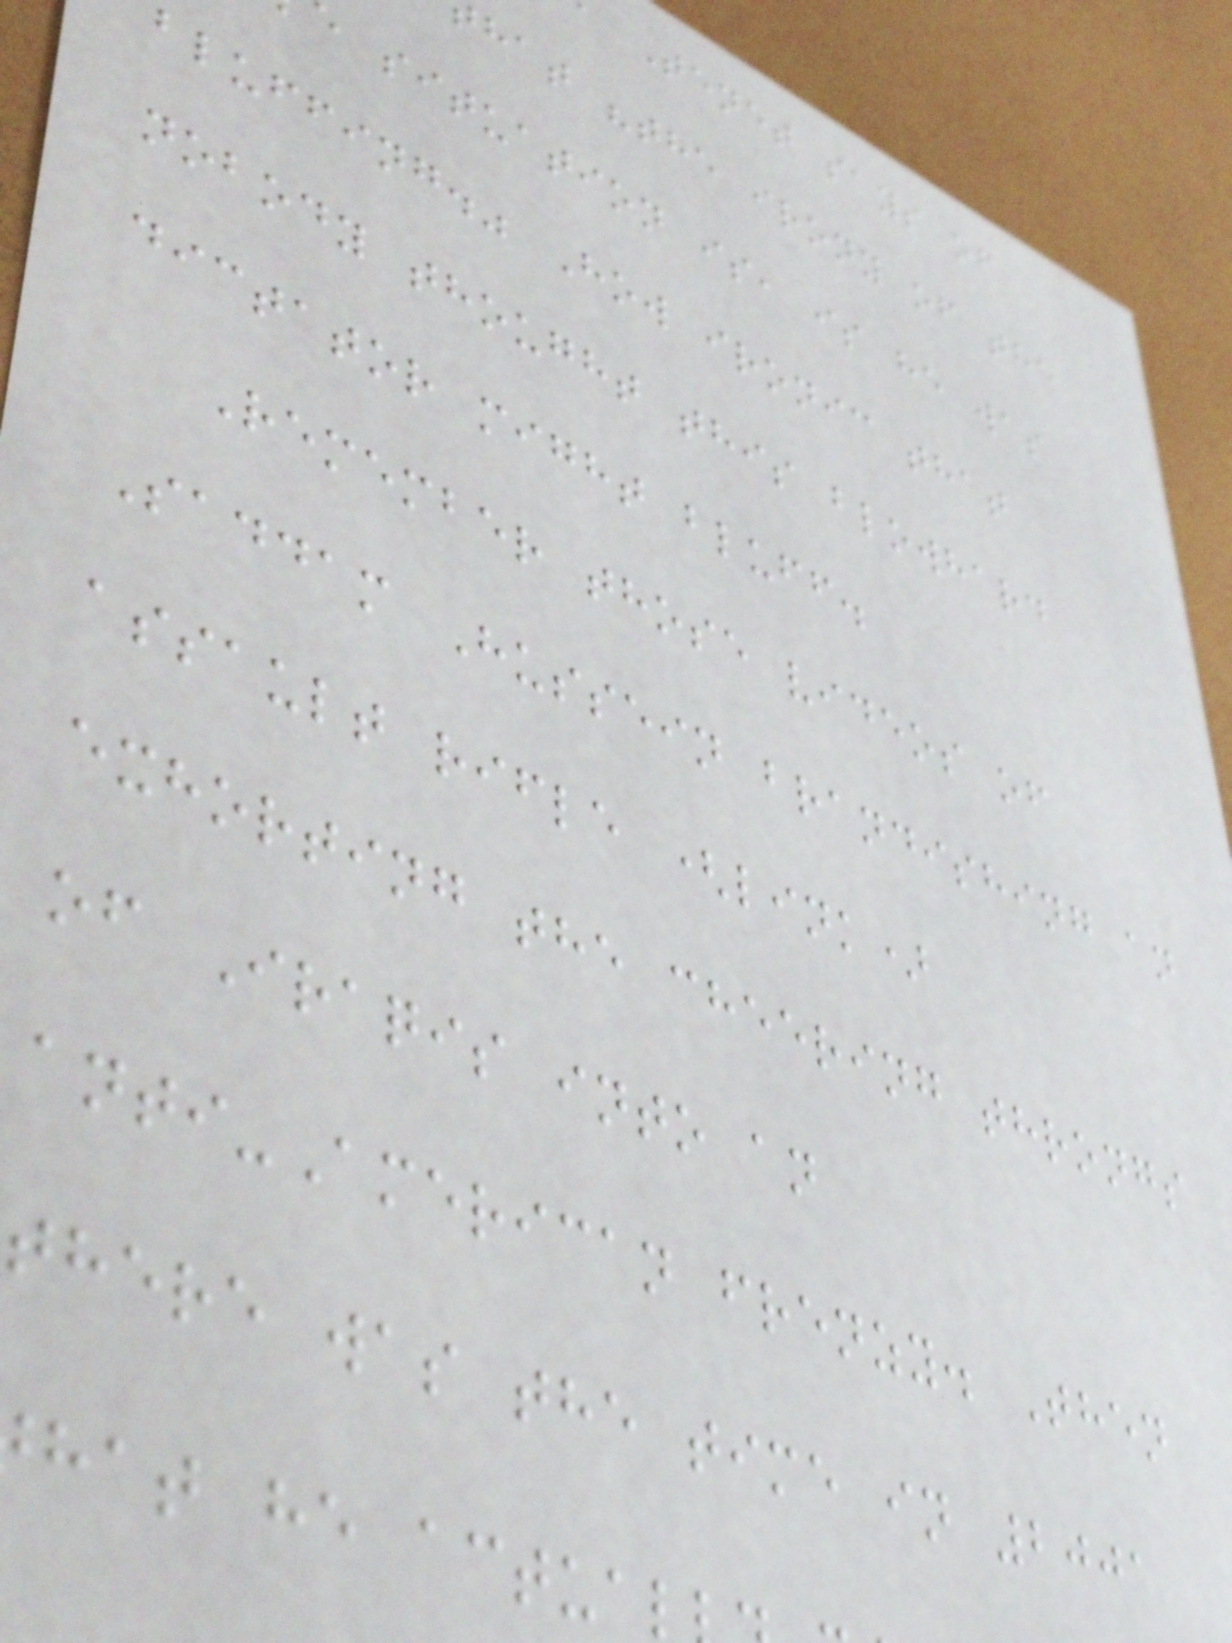Tenet says of
hat "the irony of the
situation is, is he was
bluffing." How ironic that
nobody thought this blowhard
dictator might bluff.
Remember those videos of
Saddam Hussein brandishing an
assault rifle (link)
exhorting the cheering throngs
of Iraqis into an
anti-American frenzy. Then
there was the time in 2001
hat he actua
